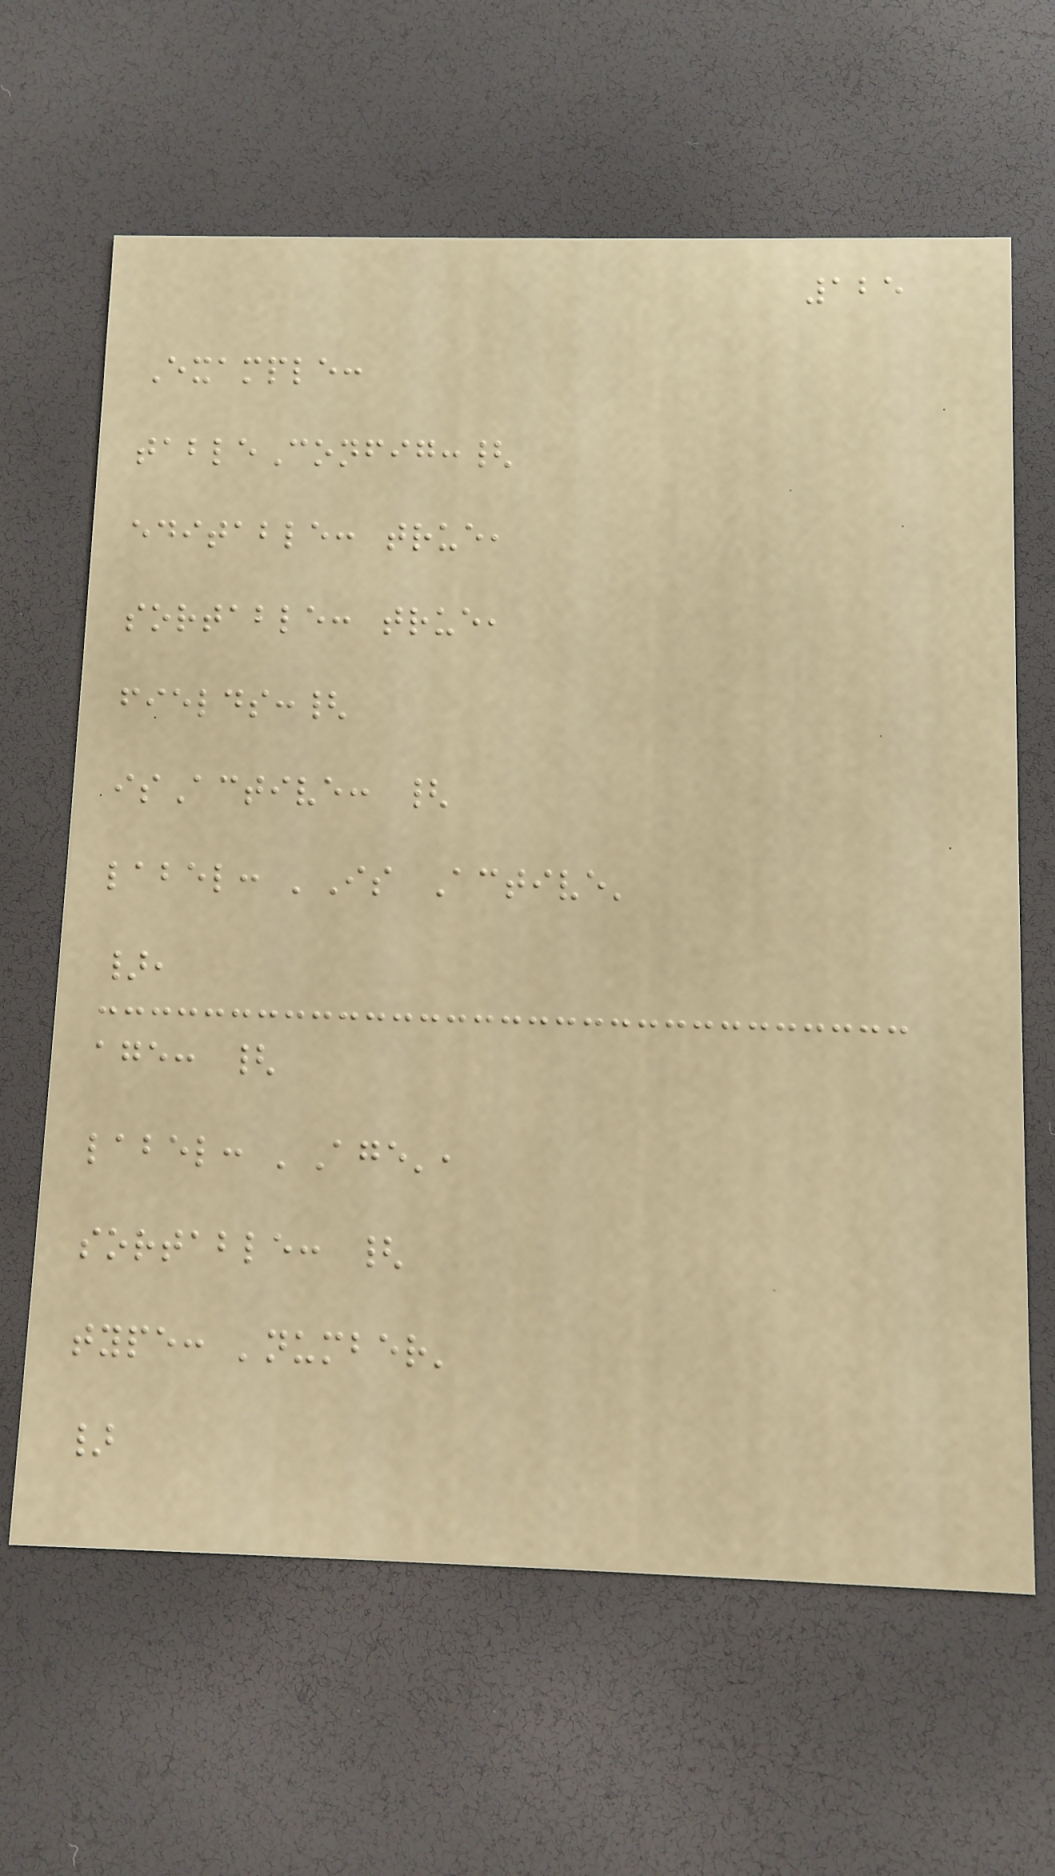125
Example:
tableConfig:{
editable: true,
sortable: true,
fields:{
isActive: {
label: 'Is Active'
},
age: {
label: 'Age',
sortable: {
type: 'number'
}
